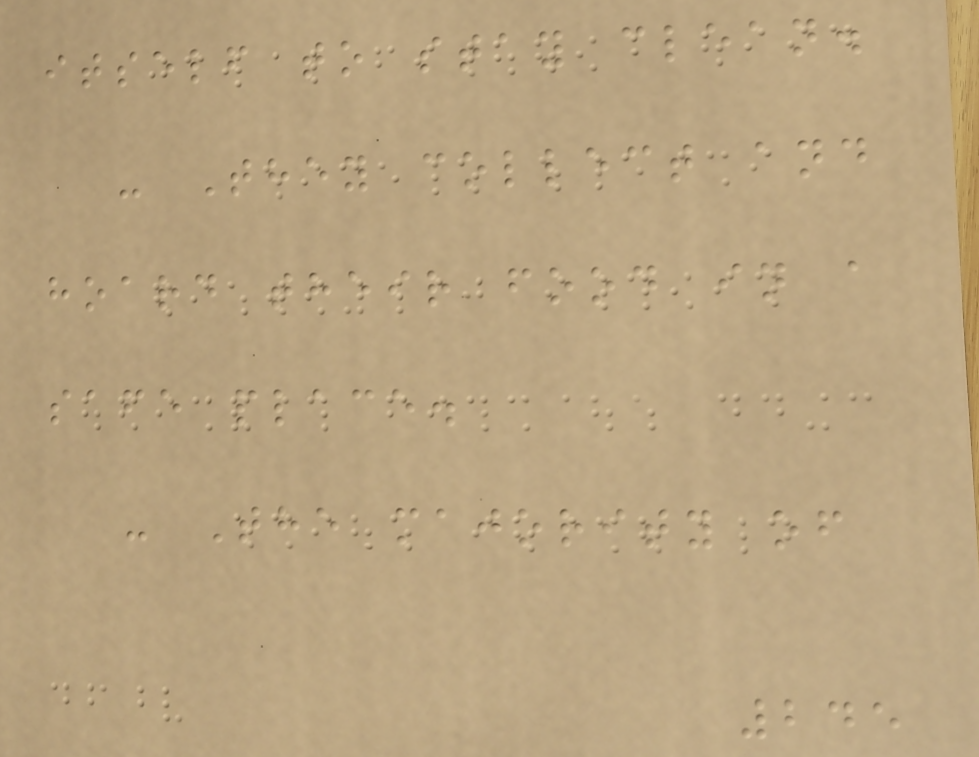itself to stay clean.
- They collect and
hoard their food in a
safe place.
- The majority of
245
